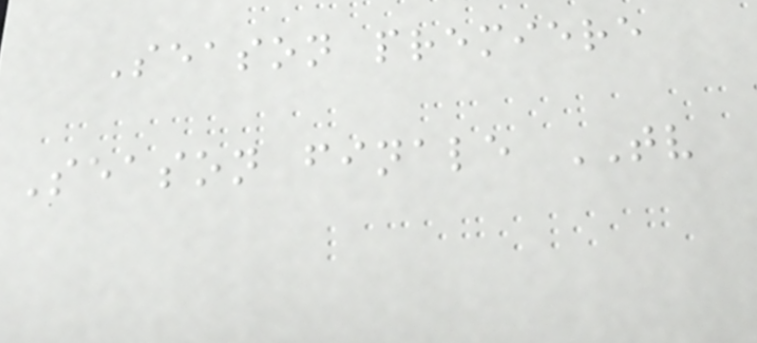Season premiere
Season finale TV
